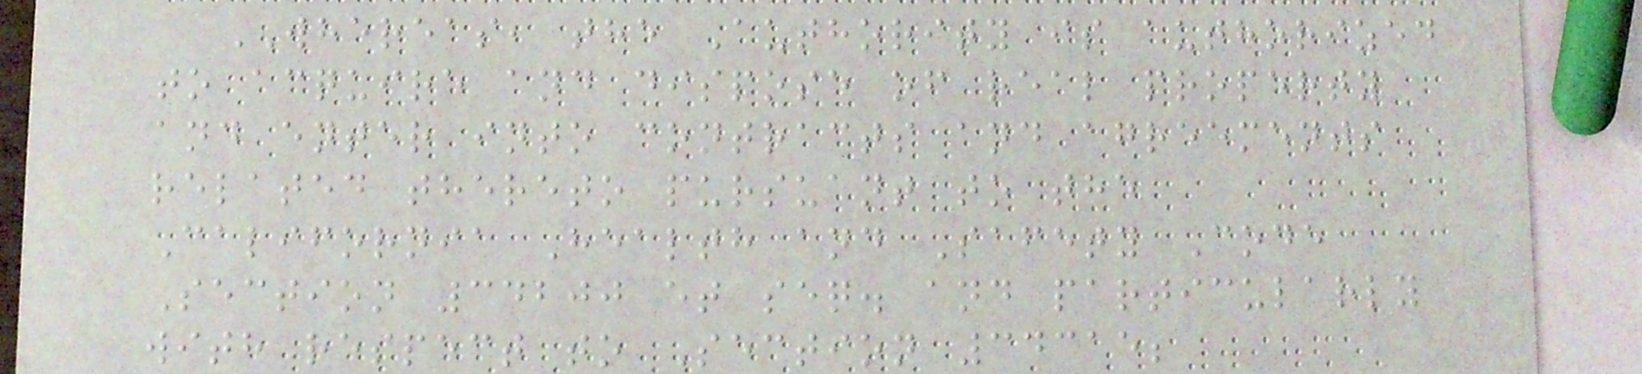WHEREAS, the Authority is authorized
to acquire and dispose of real property
and enter into contracts and agreements
related thereto pursuant to the
California Health and Safety Code
Section 34200 et seq. and particularly
with respect to Section 34315;
